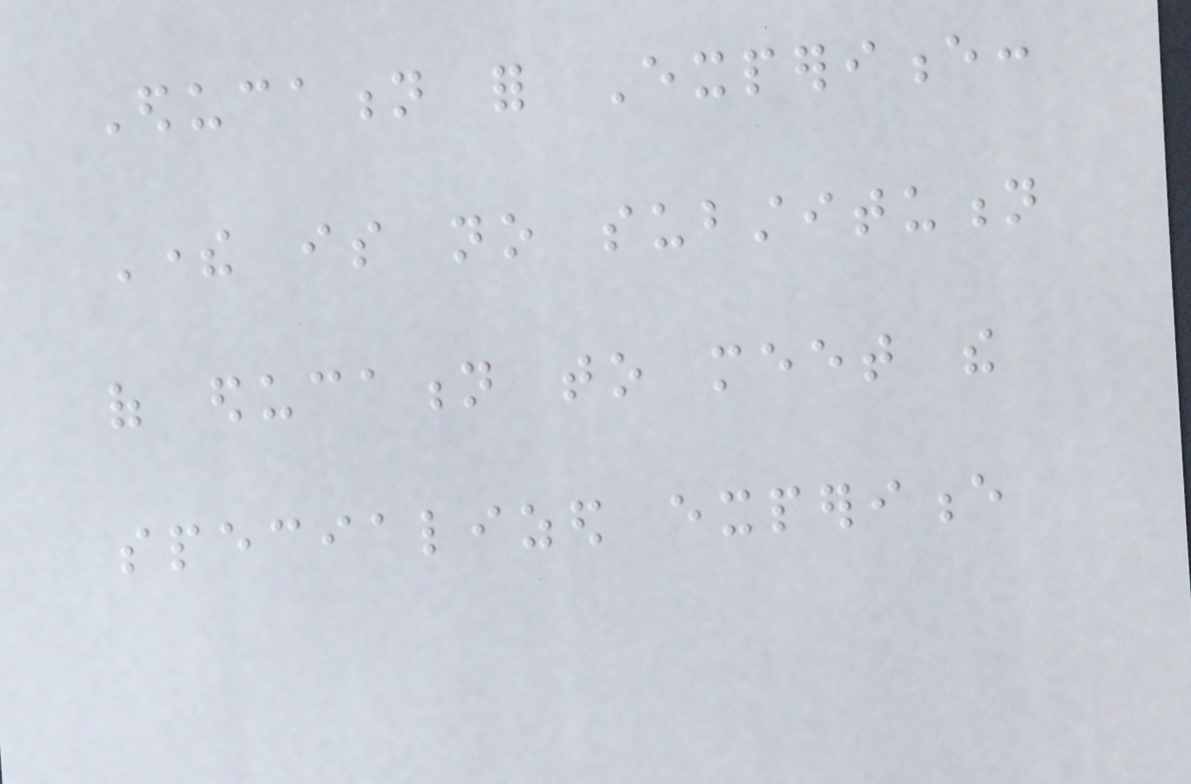Education for Experience:
There is no substitution
of education to meet the
specialized experience
